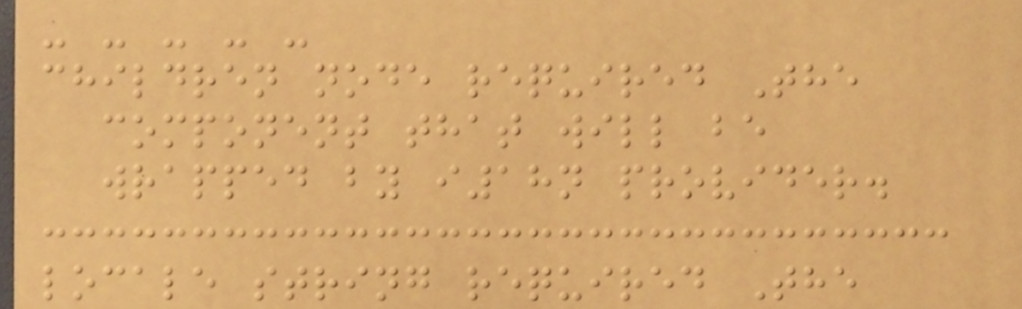- - - - -
children node required The
component that will be
wrapped by i18n provider.
locale string required The
